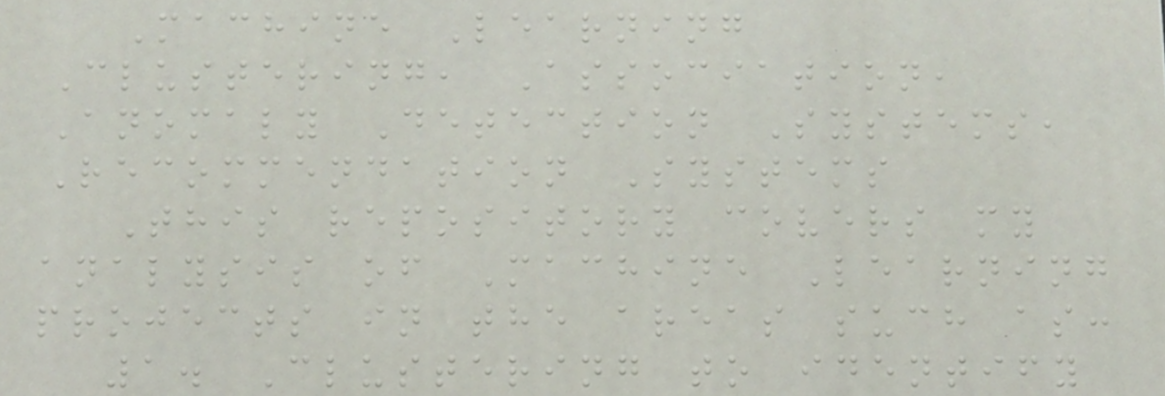Machine Learning
Clustering, Association,
Anomaly Detection Systems,
Recommendation Systems
This repository covers my
analysis of Machine Learning
projects in the areas such as:
1. Clustering to identify
